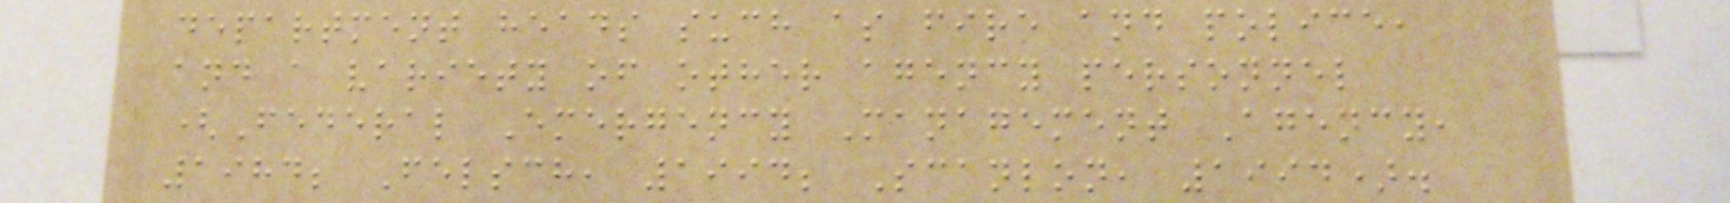department heads such as fire and police,
and a variety of other agency personnel
(Federal Emergency Management Agency,
1984; Felsch, 1994; Scanlon, 1994).
